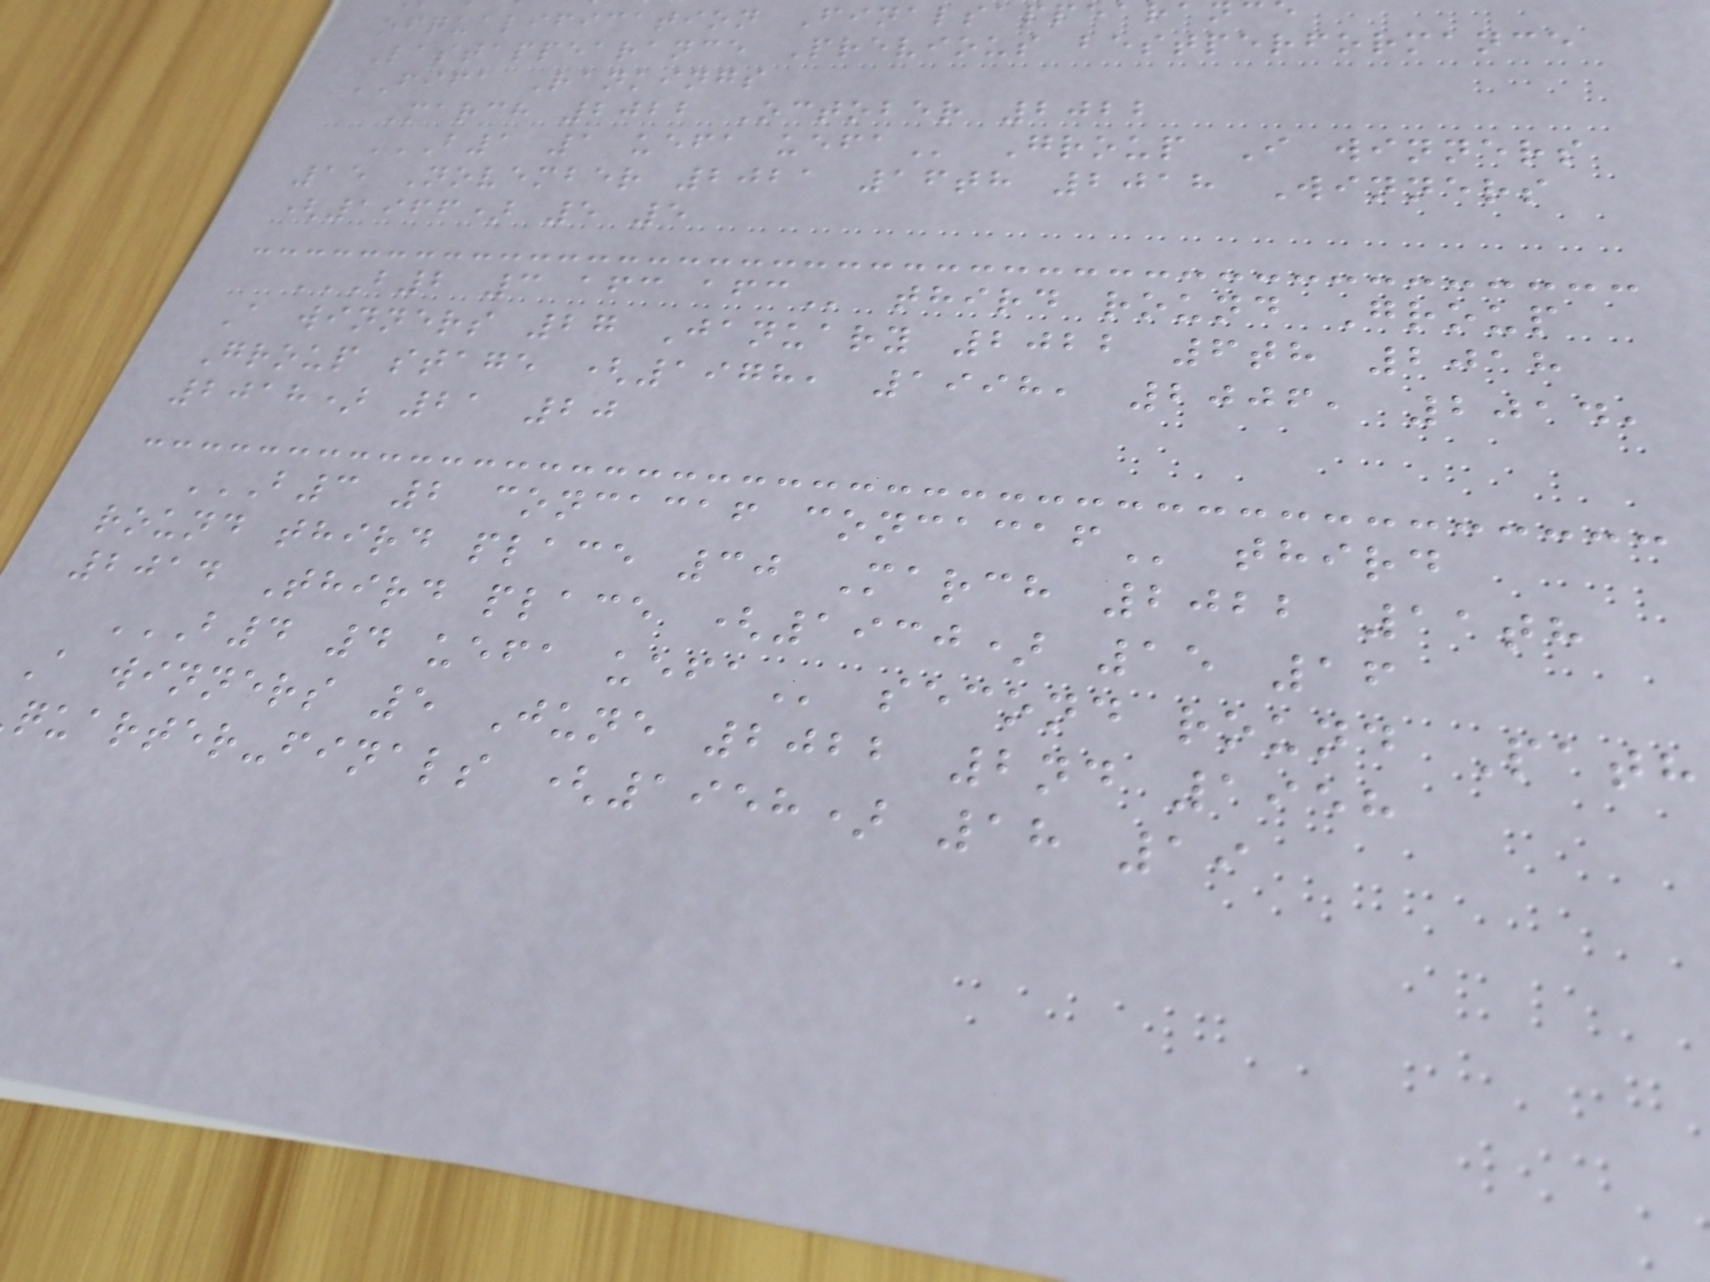ofqualification Finalsappear
Lastappearance Previous bestperformance
FIFA Rankings
March 2022 October 2022
B1 1 UEFA UEFA Group I winners
15 November 2021 16th 2018 Winners
(1966) 5 5
B2 3 AFC AFC third round Group
A winners 27 January 2022 6th 2018
Group stage (1978, 1998, 2006, 2014,
2018) 21 20
B3 2 CONCACAF CONCACAF third
round third place 30 March 2022 11th
2014 Third place (1930) 15 16
B4 4 UEFA UEFA second round Path
A winners 5 June 2022 2nd 1958
quarter-finals (1958) 18 19
